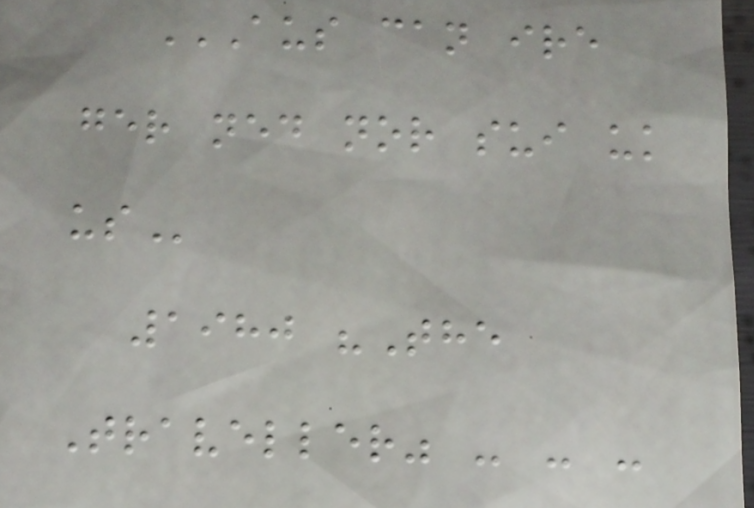AUS CAN IRE
GER NED NOR SUI UK
US
1980 "The
Traveller" - - -
